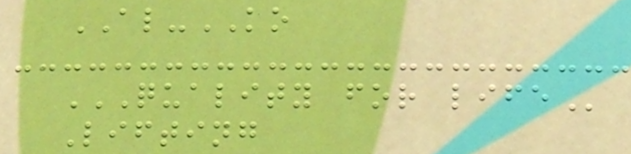AL-KO
QUALITY FOR LIFE
Lifting
